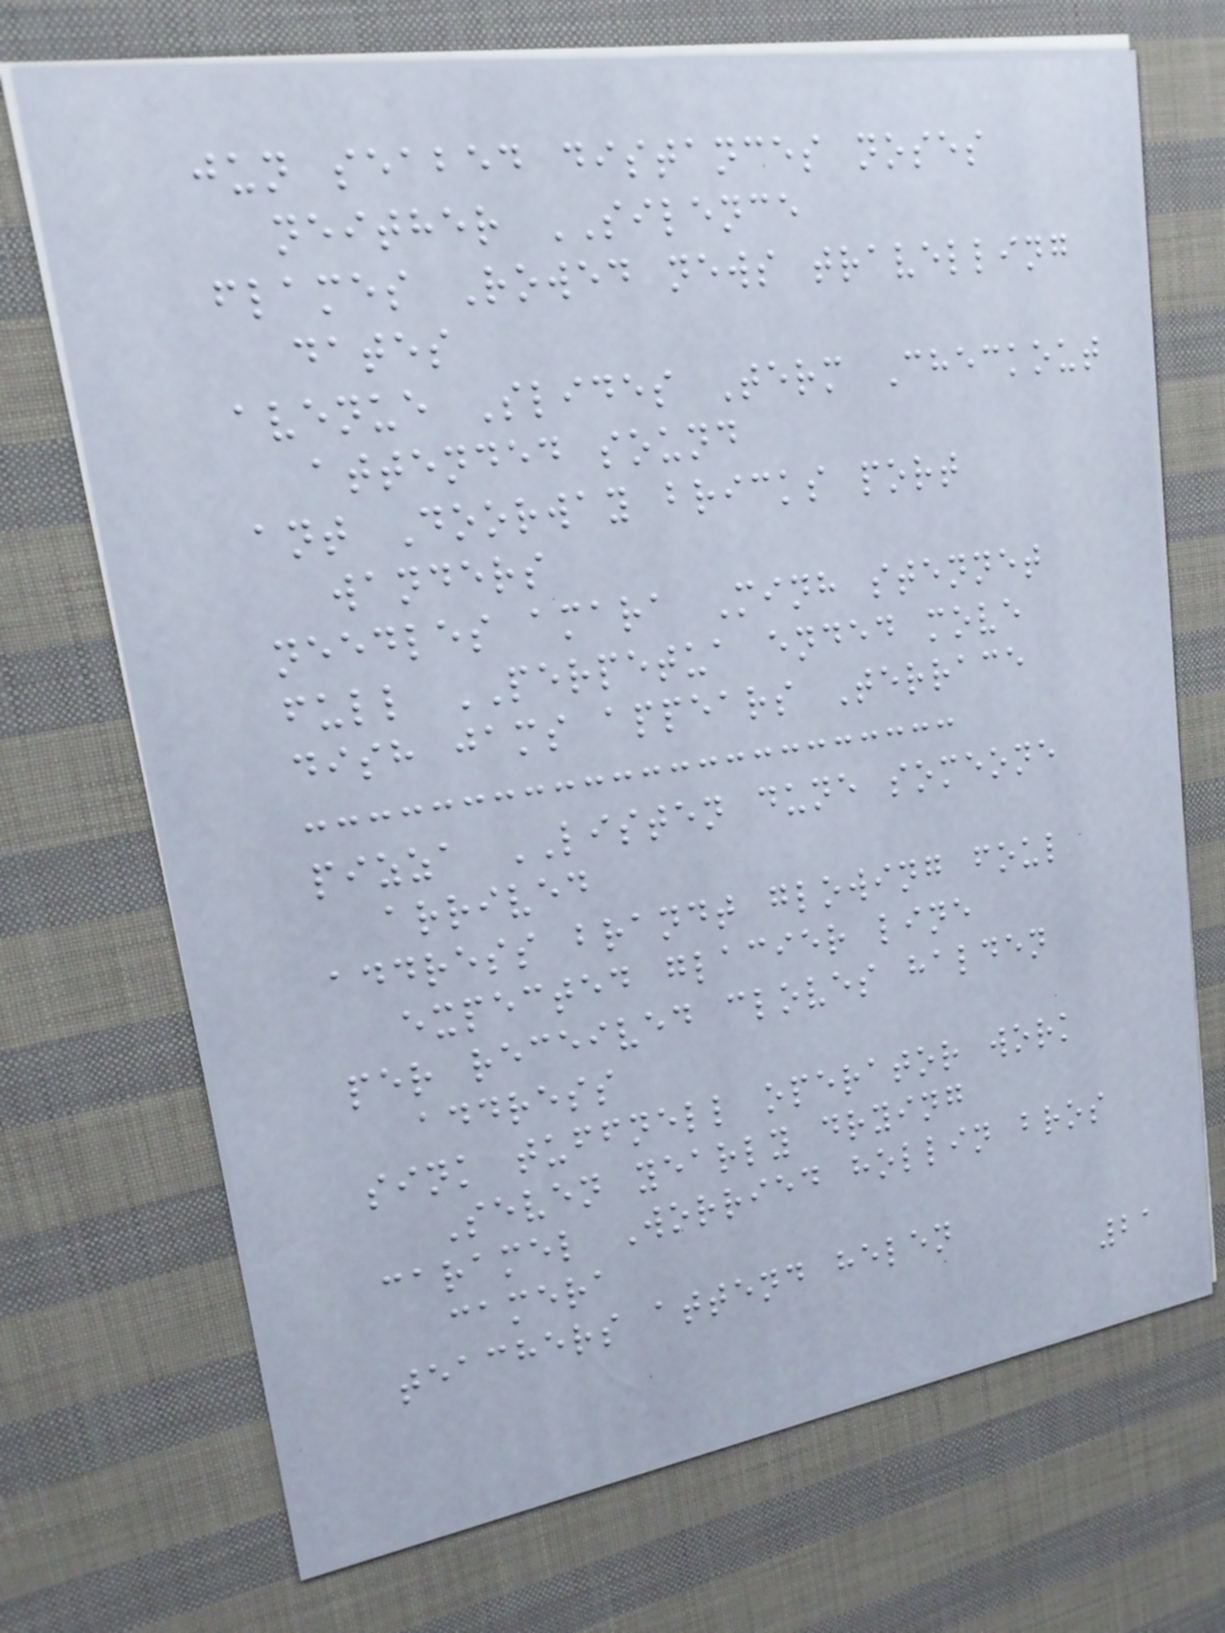jun seabed distances noses
neither SILENCE
flames Rowed news travelling
dates
avenue Slides Term Checkout
attended sound
ant Doorway bricks port
wanders
needles amara Minh stennet
full PERPETUA ended move
dish jams appears Terrace
pizza LISTEN dune someone
arrived
address brandt glowing foul
expected glacier line
per received cloves halden
address
sink tuffnell operator work
Seven yearly drying
caramel Worried hollin bros
camera
teachers attend helen
21
